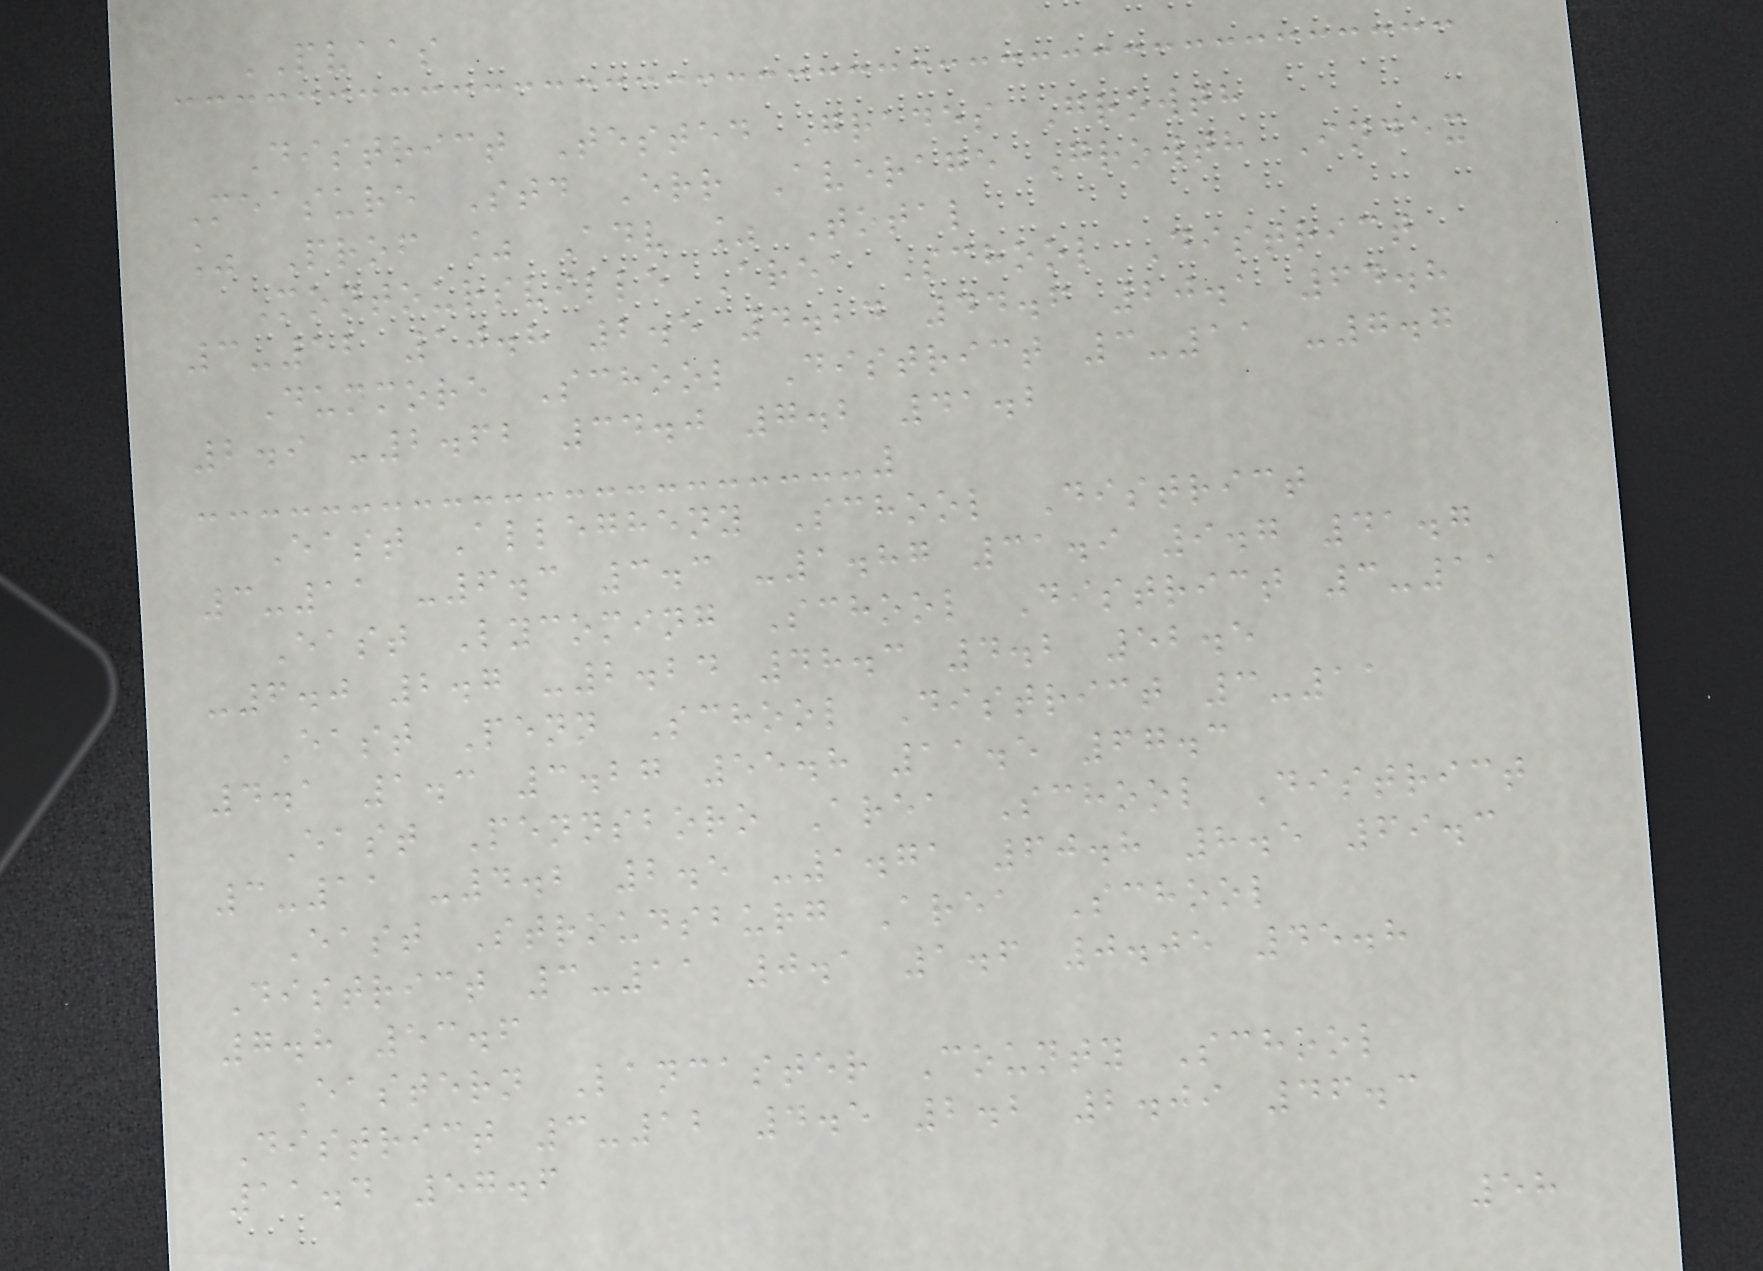PVAAS
District Tested Grades Growth
Measure Std Err Average Growth Index
% Prof % Adv % Total
Montoursville Area School District
3-12 10.8 2.5 4.24 44.6 20.1 64.8
Dunmore School District 3-11 -7.7
2.9 -2.62 34.0 7.2 41.2
East Allegheny School District
3-11 -6.3 3.3 -1.87 31.9 9.7 41.7
East Lycoming School District 3-11
-6.0 2.7 -2.24 48.3 4.2 52.5
East Penn School District 3-11
4.1 1.3 3.27 55.8 11.5 67.3
East Pennsboro Area School District
3-11 -4.2 2.5 -1.71 60.8 8.5 69.3
East Stroudsburg Area School
District 3-11 0.1 1.6 0.05 45.8
7.8 53.6
Eastern Lancaster County School
District 3-12 4.5 2.2 2.09 46.3
11.4 57.6
58
